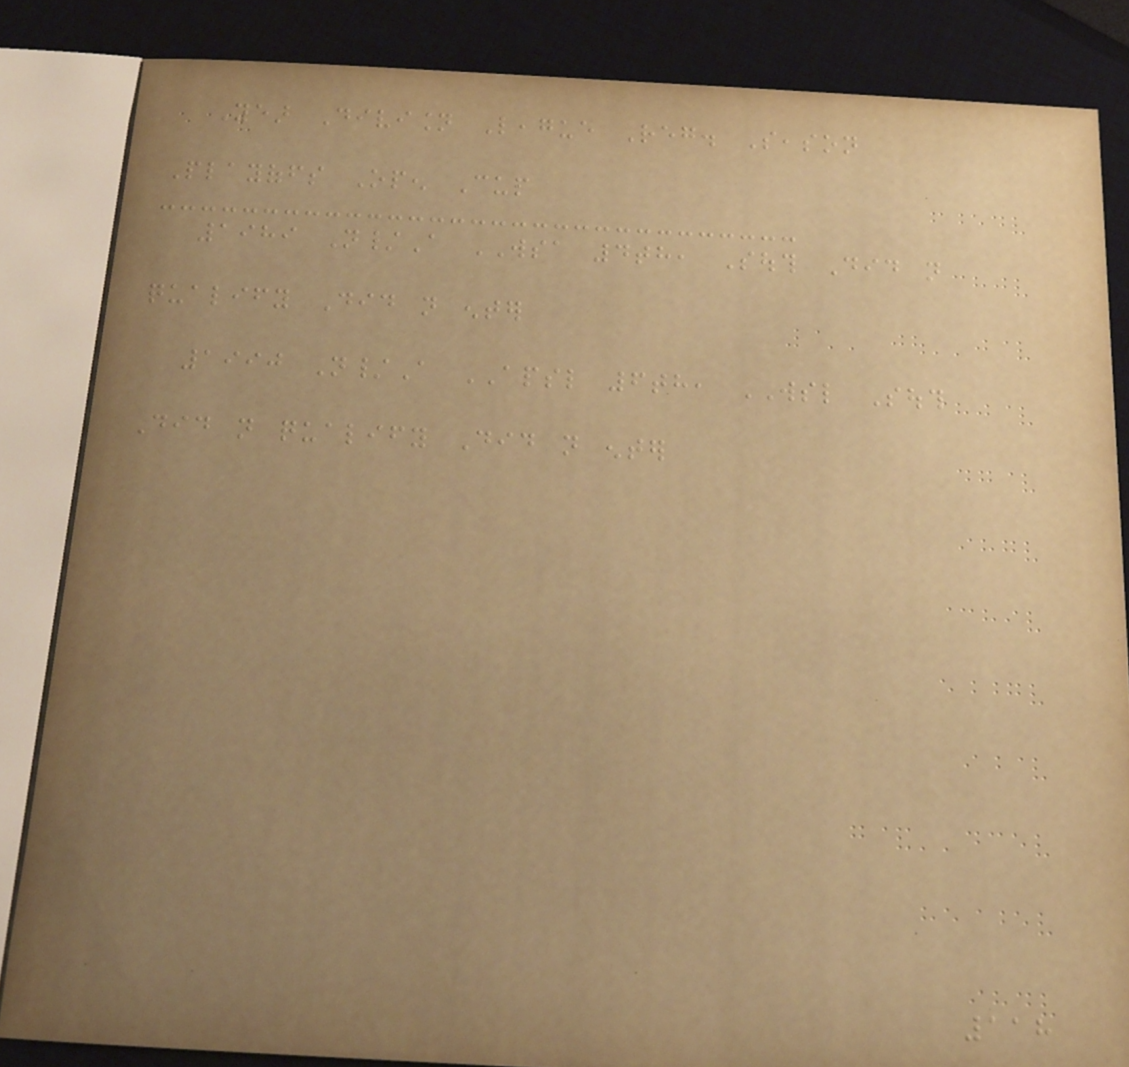Year Division League Reg. Season
Playoffs Open Cup
1989 N/A WSA 4th, South Did not
qualify Did not enter
1990 N/A APSL 6th, WSL South
Did not qualify Did not enter
118
